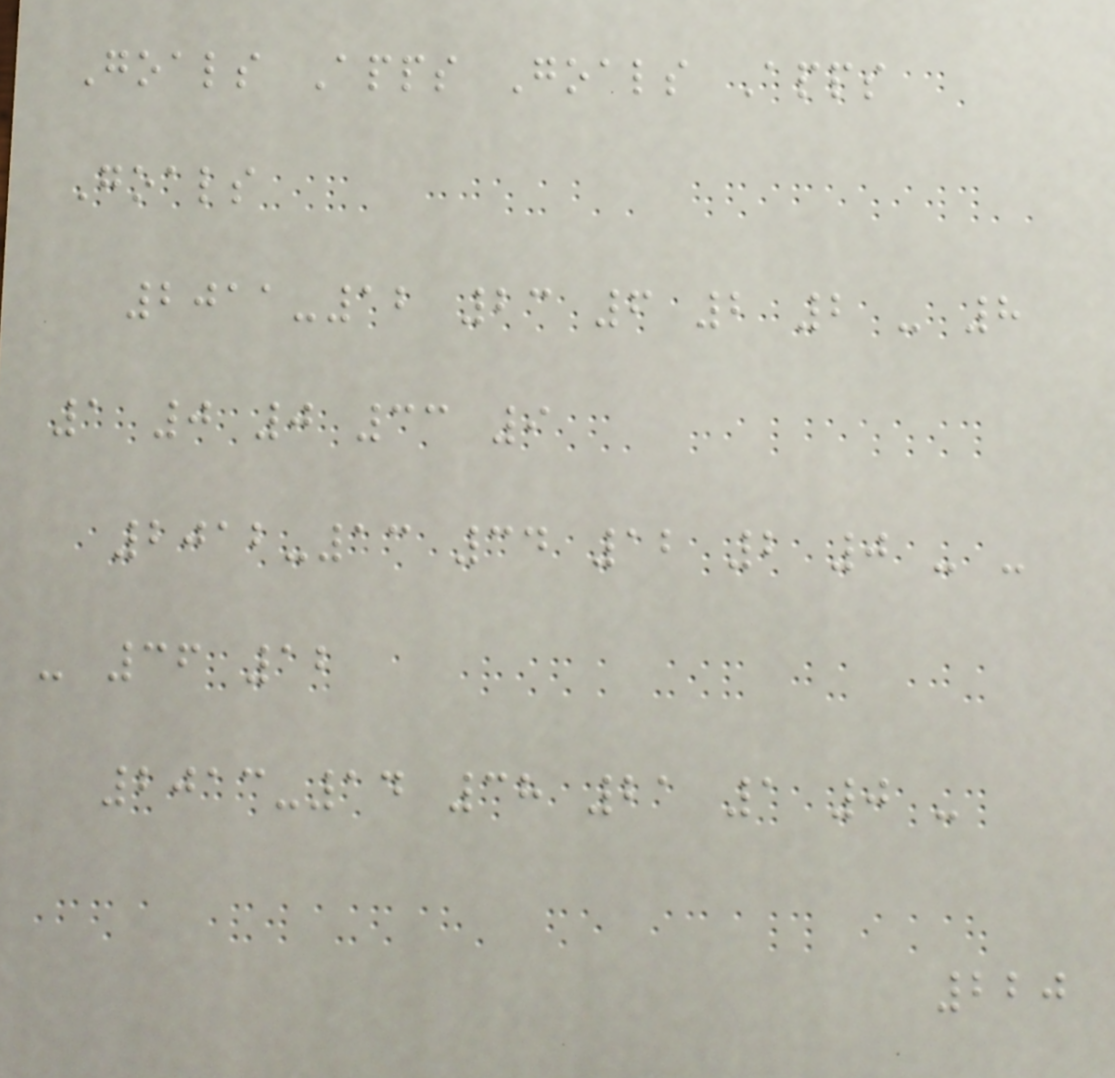Goals Apps Goals Apps
Goals
2011-12 23 6 2 2 - 8
1 0 0 33 9
2012-13 34 12 2 0 - -
- 36 12
2013-14 38 21 1 0 -
220
